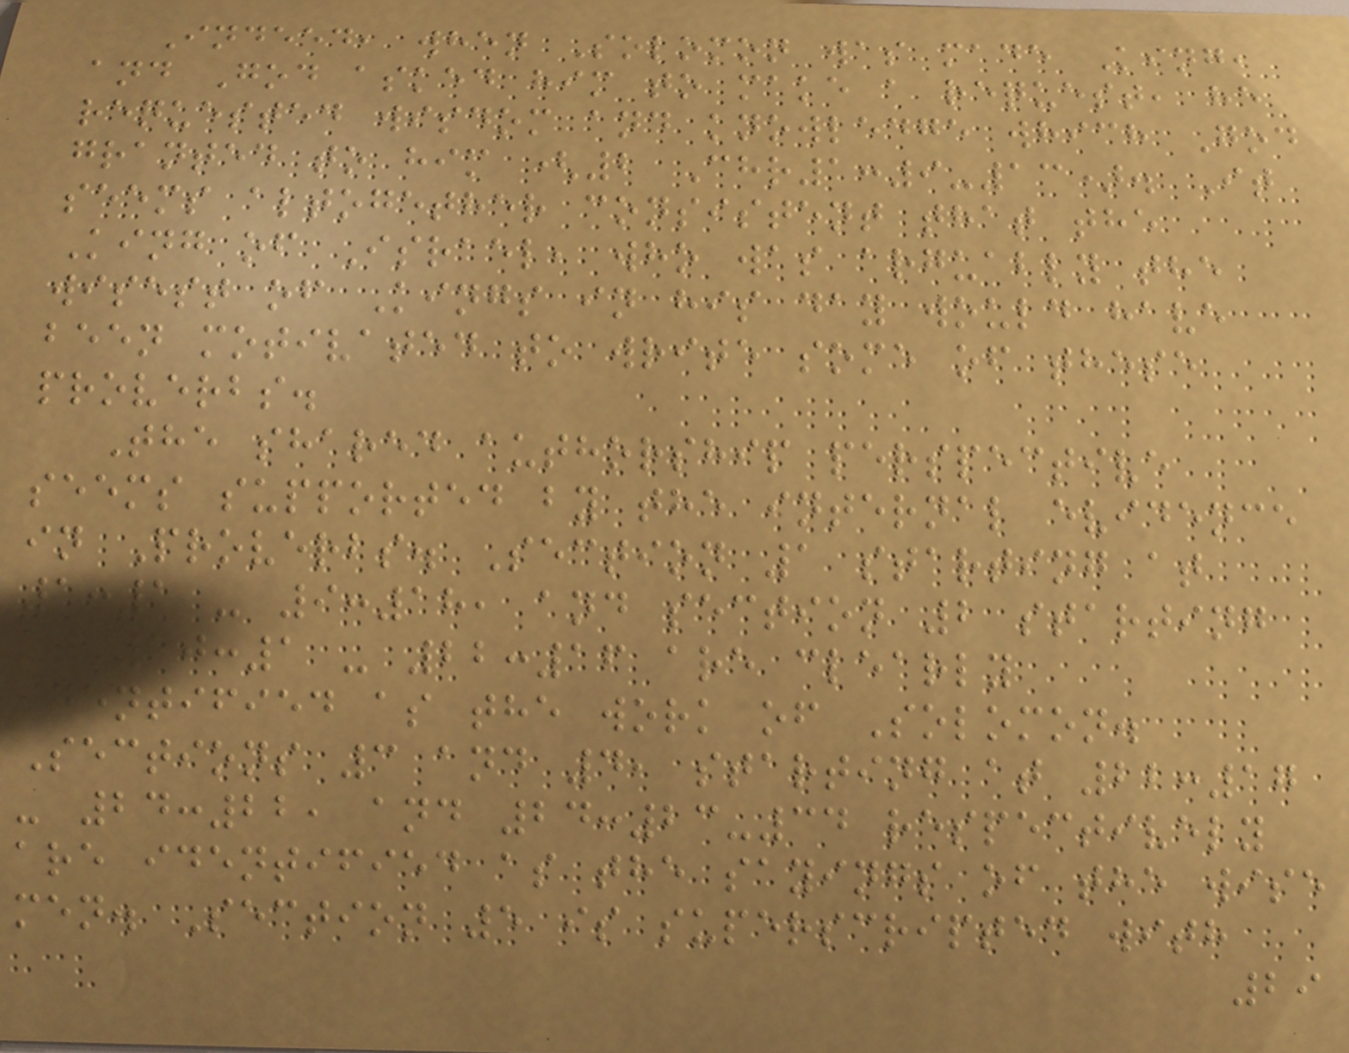Indeed, when Solomon was made King,
and God asked him to make a request, he
requested wisdom and knowledge which God
granted to him (2 Chr1:9-13). It
seems altogether consistent that the
King of Israel, who was arguably the
wisest of Kings in his day would have
been motivated to write some of these
proverbs.
The shared authorship perspective
seems supported by the internal evidence
in Proverbs. Section 1 starting at
1:1 - 9:18, and section 2 starting
at 10:1 - 22:16 are clearly
identified as the work of Solomon.
Sections 3 and 4, starting at 22:17
- 24:22, and 24:23-34 respectively
are identified as the sayings of the wise
men. Section 5 is superscripted with
29
